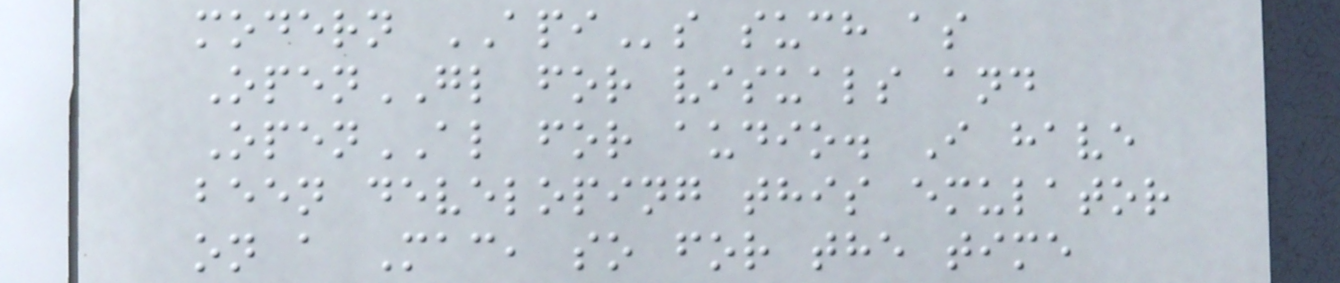modern APIs such as
OpenGL for visuals and
OpenAL for audio. I have
been developing this emulator
on a Mac, so for the time
